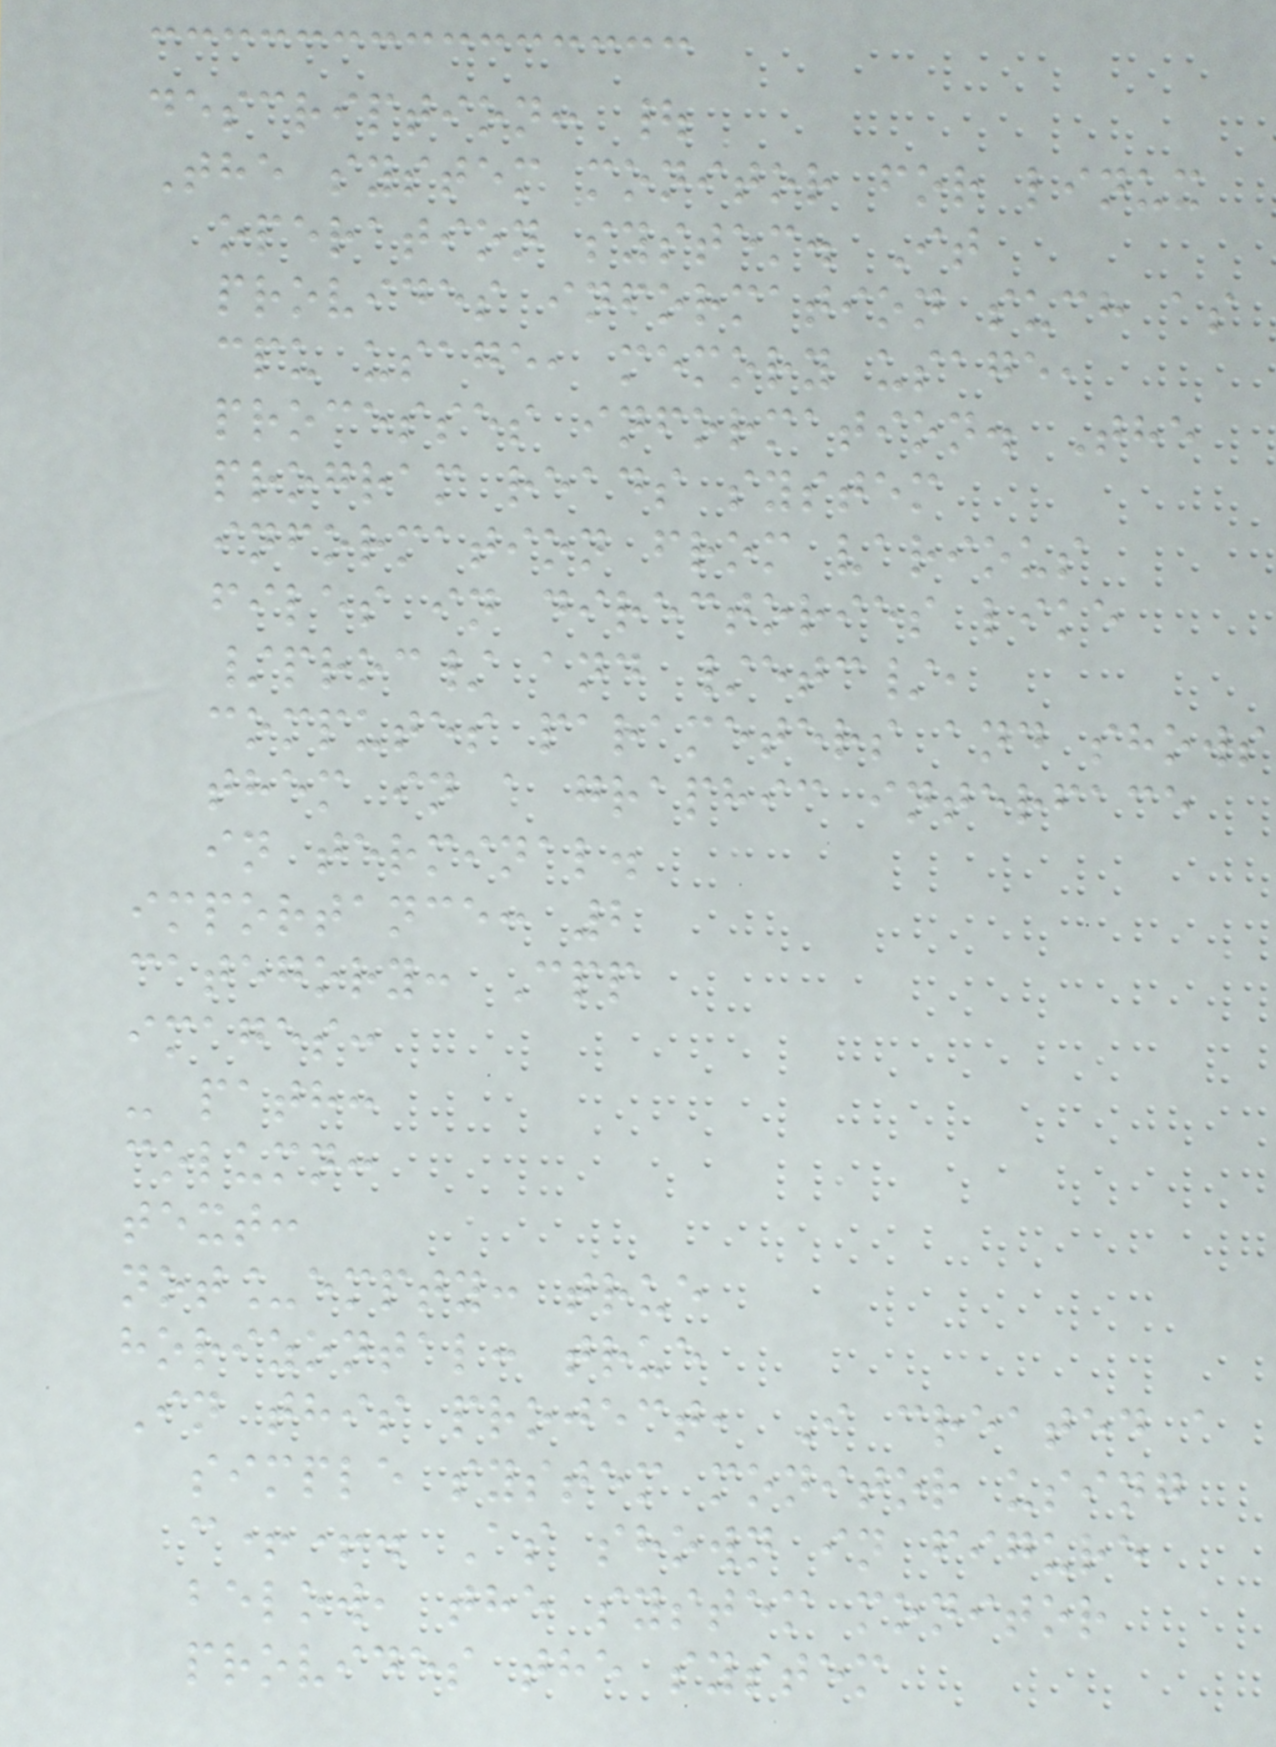description: |
The system monitor for linux
operation system. It
provides information such as
cpu usage, memory usage,
processes information. The
program reads system
information from various
files in directories like
/proc/ and /etc/,
computes parameters and shows
them in a graphic interface
in terminal.
importance: 2
category: Cpp
images:
- path:
column:
text:
not_empty: true
horizontal: true
In this project, I created a
simple system monitor using
c++. As shown in figure
below, the system monitor
provides the system
